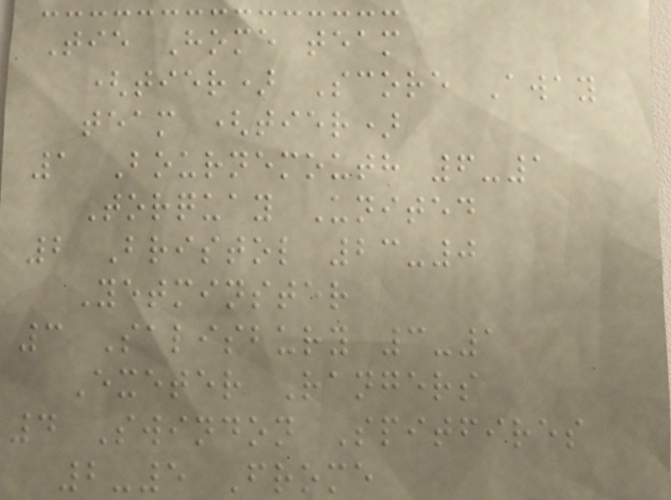Tie Home team
(tier) Score Away
team (tier)
1 Bournemouth 6-1
Torquay United
2 Bristol 23-0
Yetminster
3 Salisbury 3-1
Exeter Rangers
4 Swindon Spitfires
2-5 Frome
